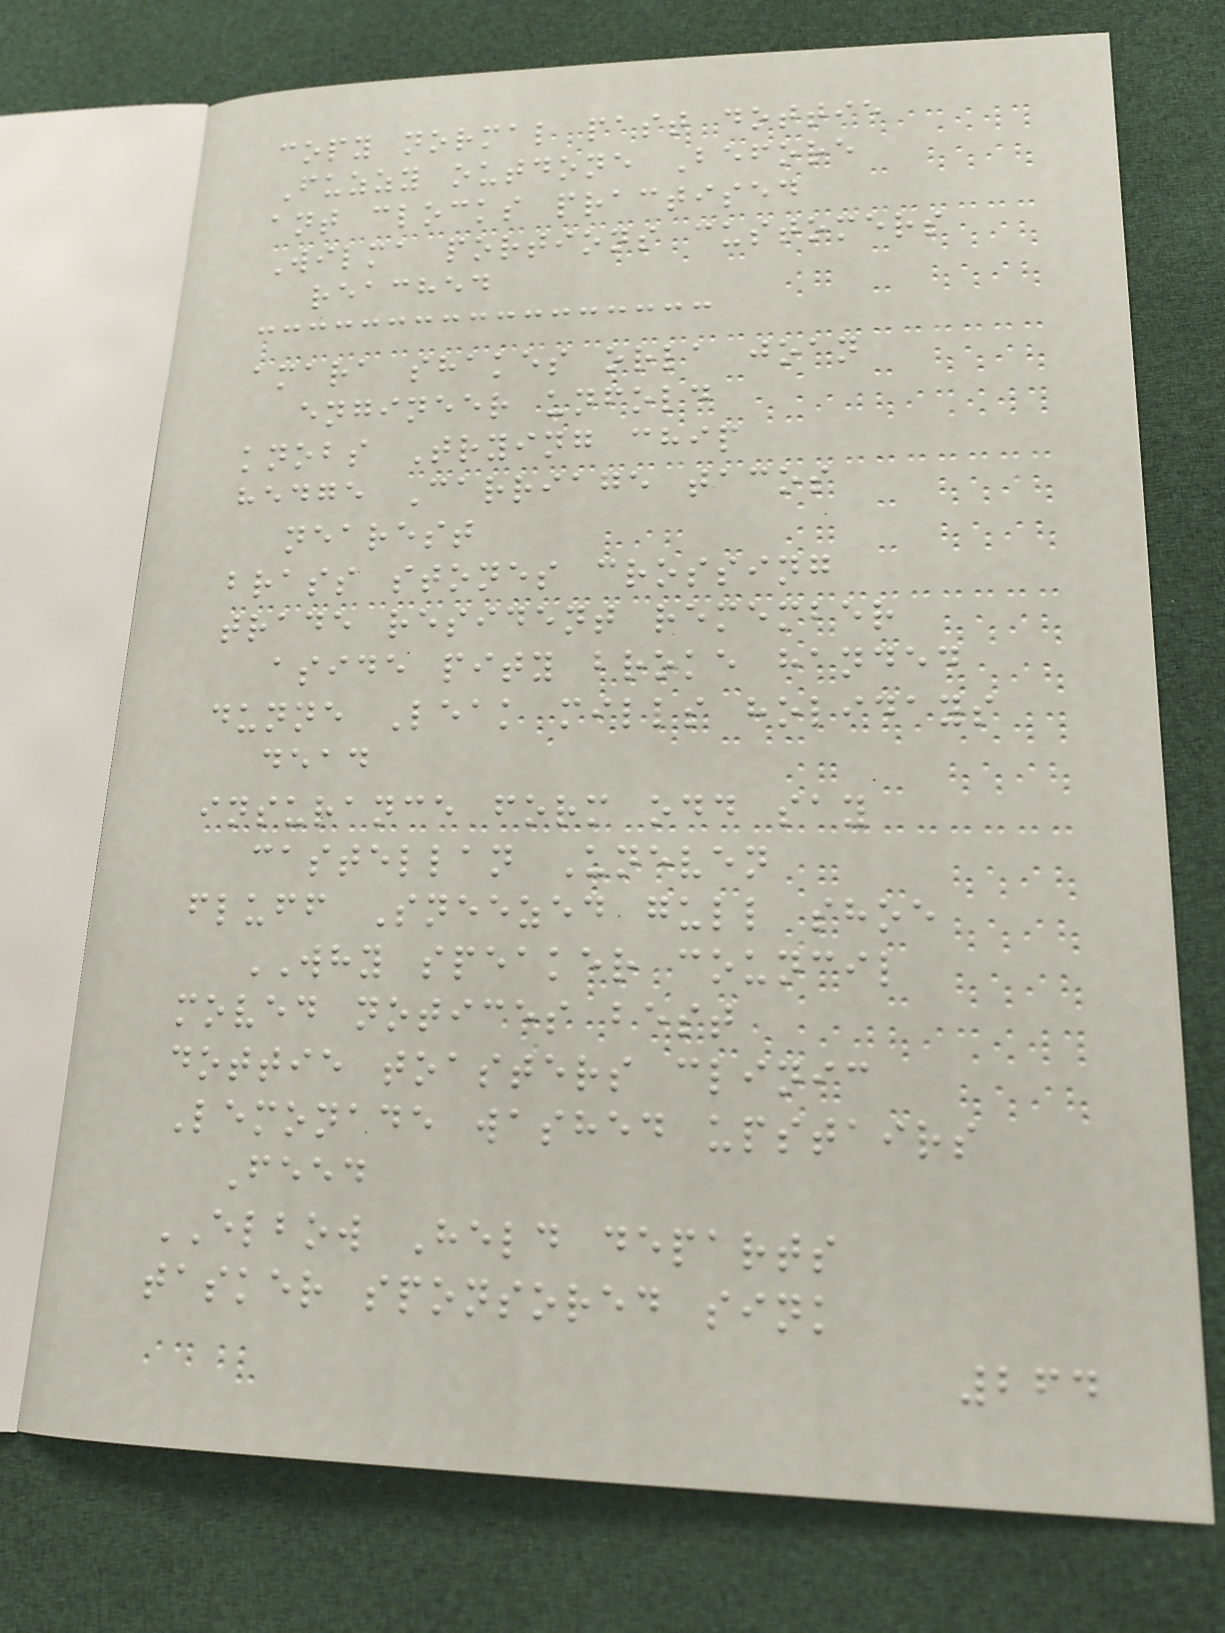copy normal past dottie
Fuzzy outdone Before
ant clocks practised
Wilma portions customers
reached
amara shakes orla joan
engineer unfold
knobs Trying chip
hedge Carriage tacos
nearest
brass stones crossing
trade resident remember
aside pity broke handed
dunne Leak mills holidays
dead
insurance form odd say
castellan Uneven
fluff Sneezed gull shoe
WHY speaker council
moved notices best
dottie toasters clinic
Lemonade washed upstairs
Feed
ELBOW Held departs
tasker sponsored sink
264
